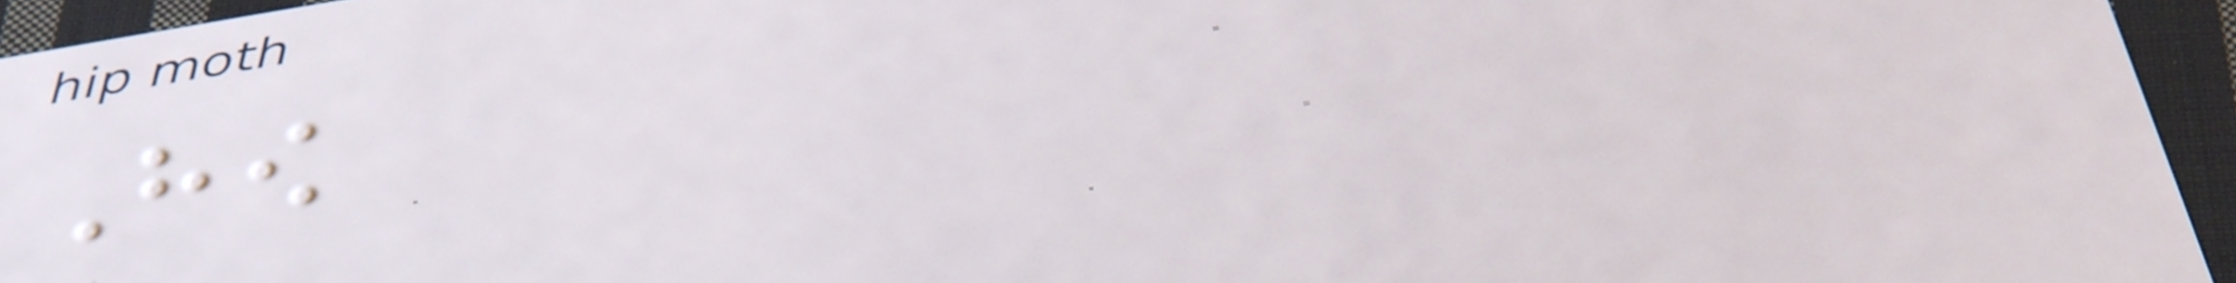How
